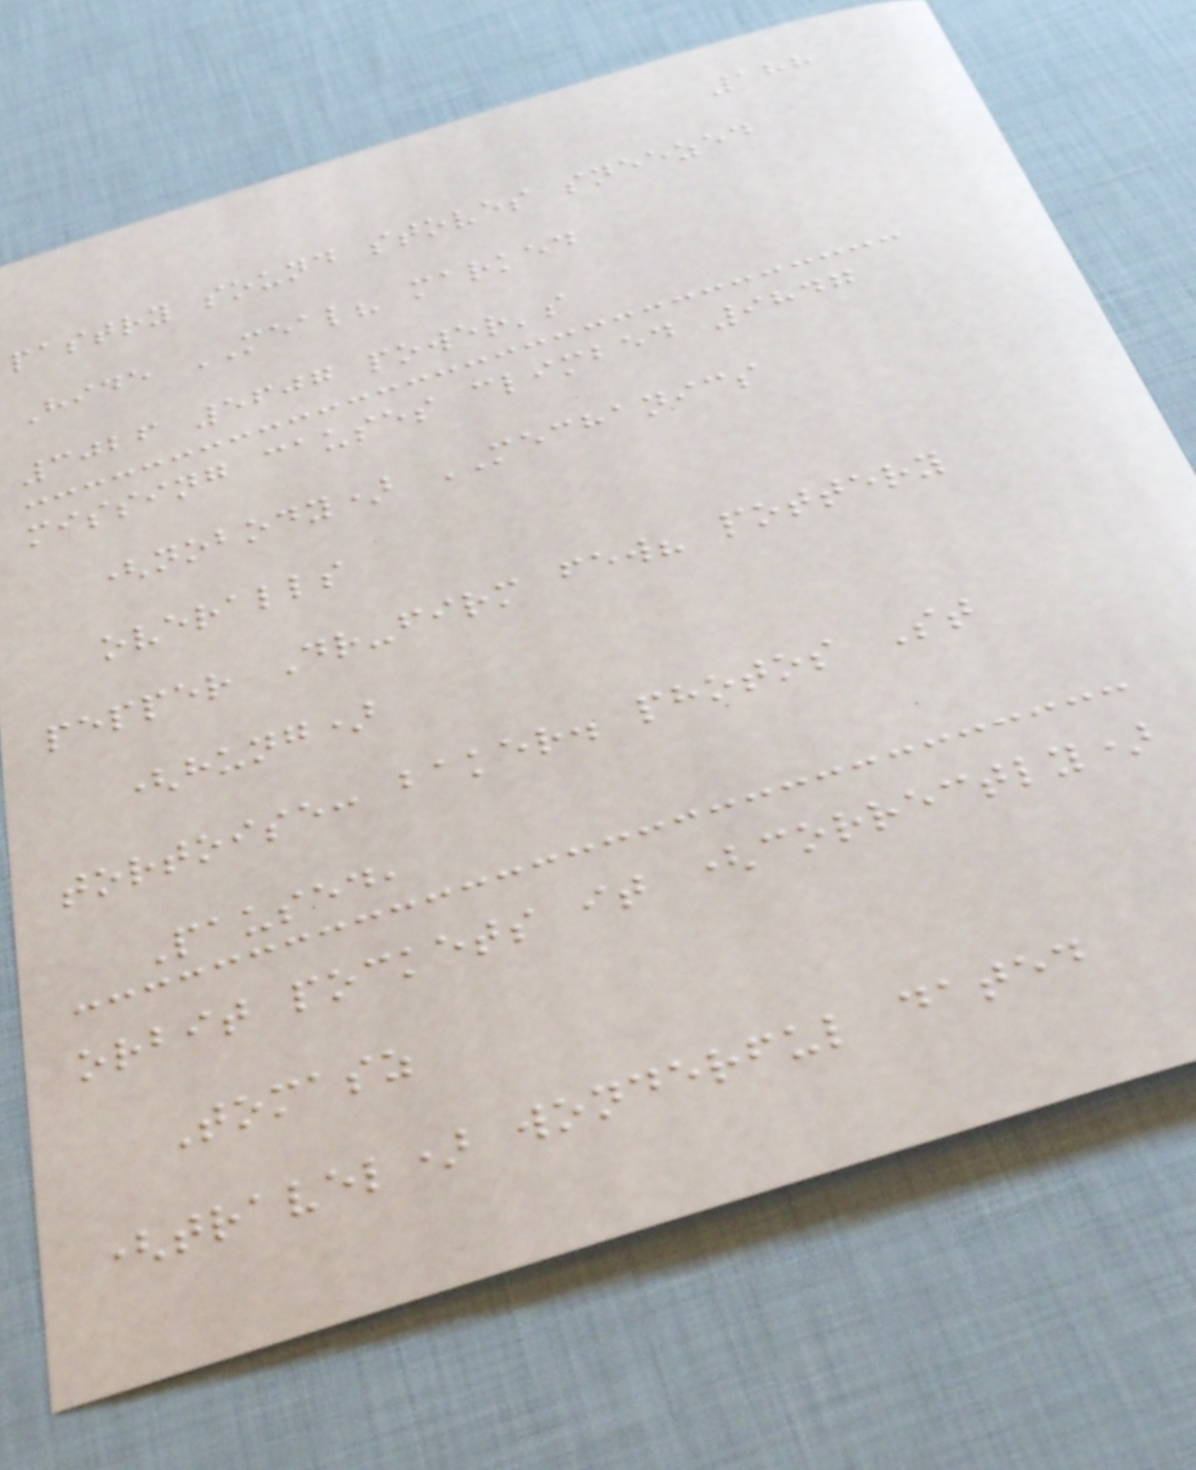188
pastry sound stoves sneezed
Hide MEAL? marked
3026 5607 power's
missing causes climbed 9847
(nobody) MECHANICS
overalls
pepper Dr-firm few? pottery
(hung)
tortoise: baker. photos St
Paused,
orbit pockets it (correctly)
Tomasz
(travel) wonderful dated
